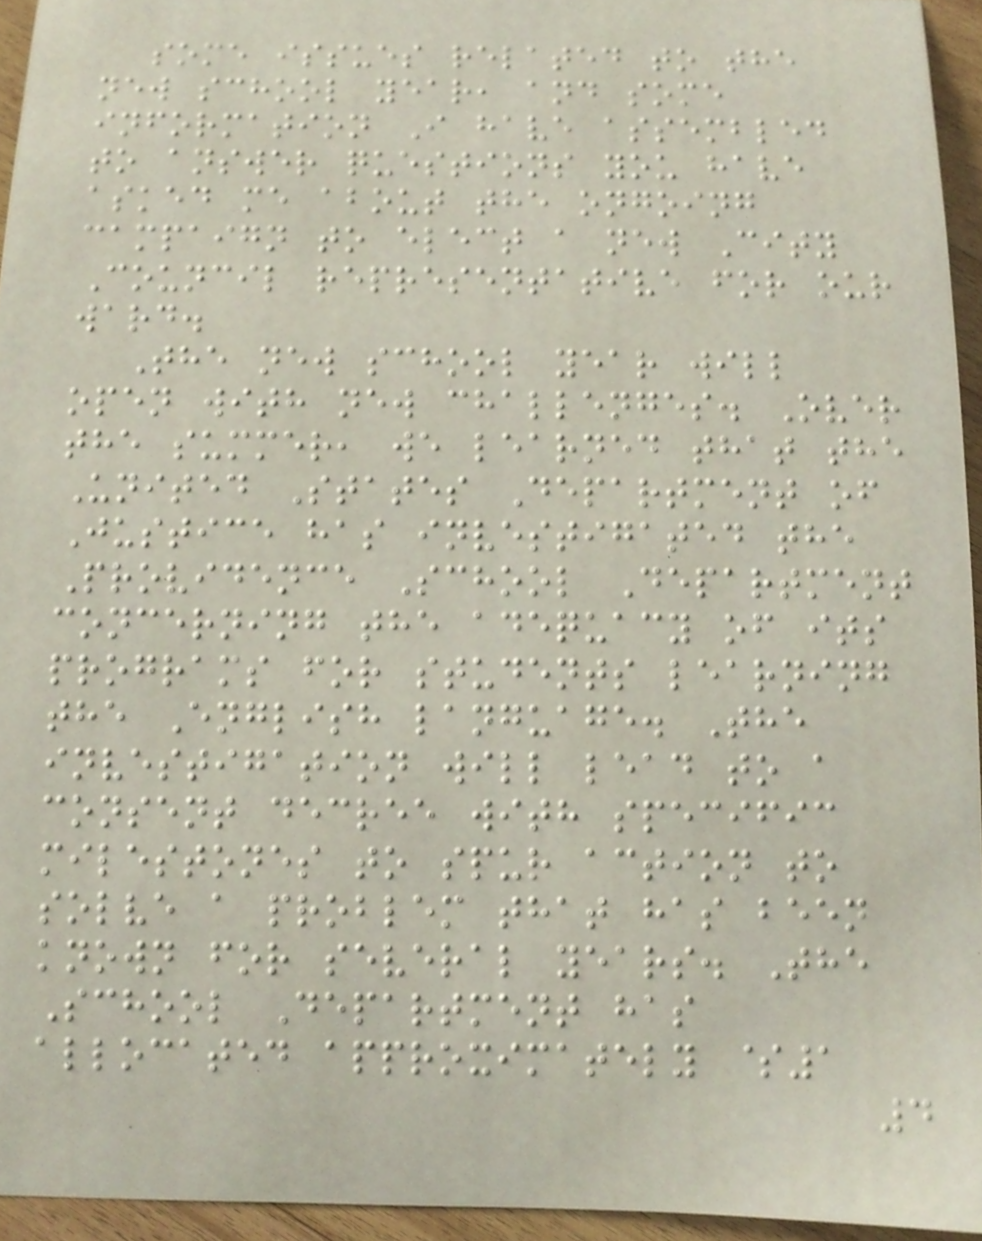some issues related to the
new school year, and some
information I have assembled
to answer questions you have
asked me about the ongoing
campaign to elect a new City
Council representative for our
ward.
The new school year will
open with new challenges. Over
the summer, we learned that the
United States Department of
Justice has investigated the
Providence School Department
concerning the adequacy of its
programs for students learning
the English language. The
investigation will lead to a
consent decree with specific
milestones to spur action to
solve a problem that has been
known for several years. The
School Department has
allocated approximately $1
4
